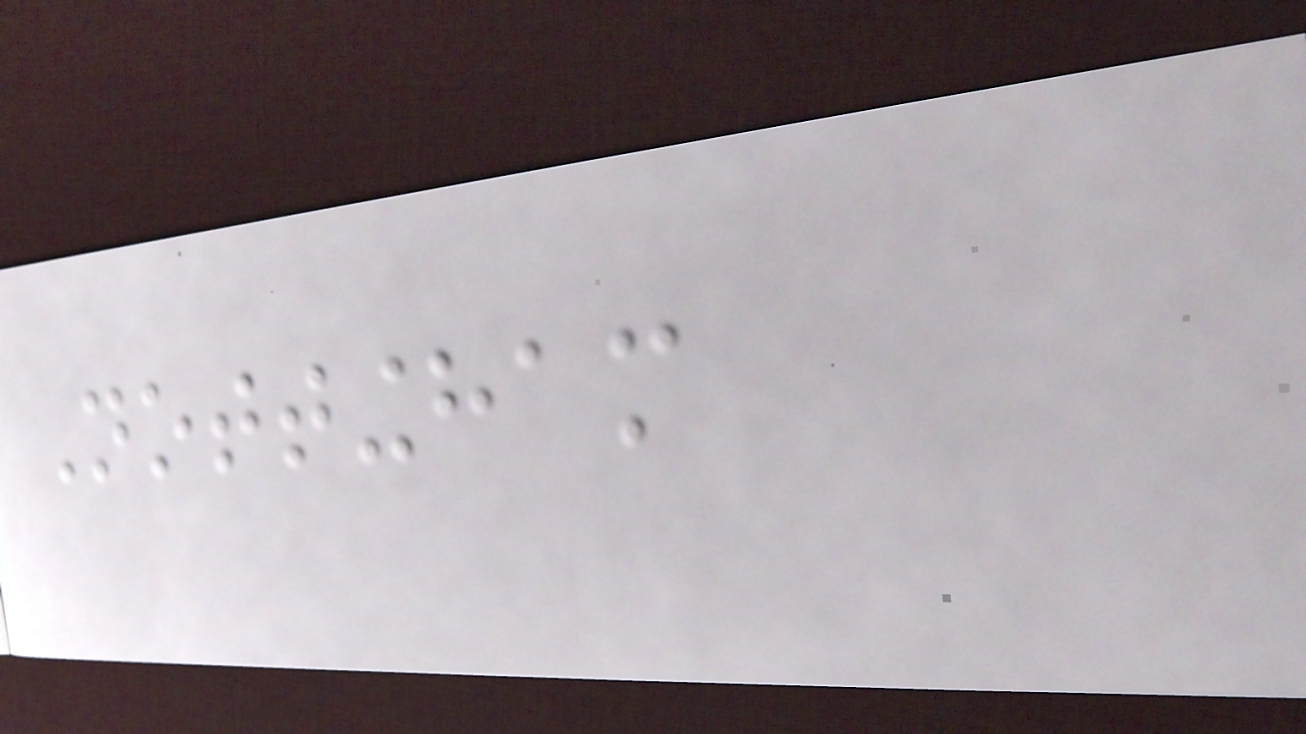Nottingham
